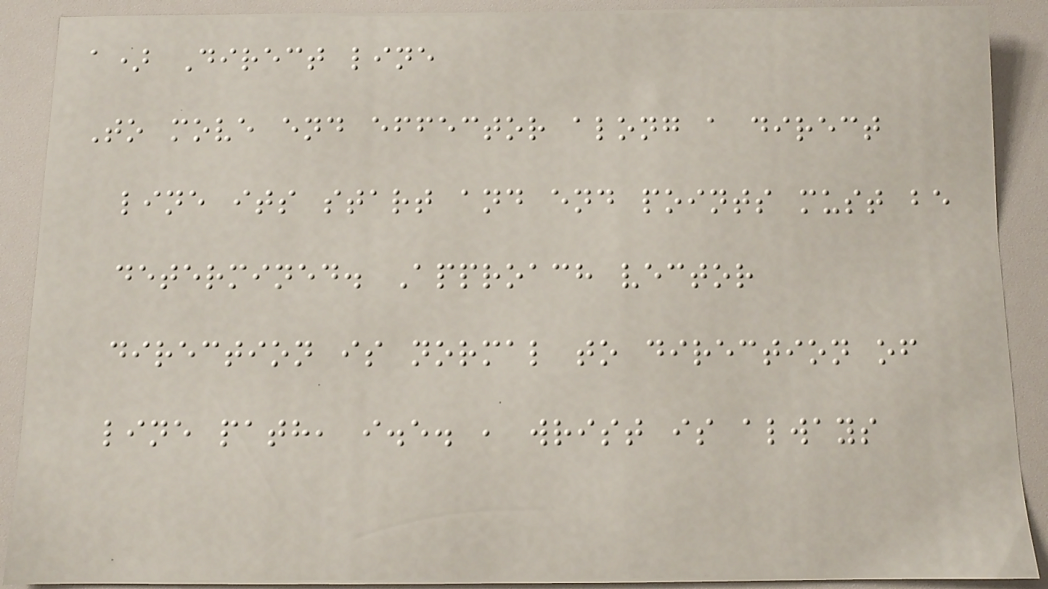a) Direct line
To move end effector along a direct
line its start and end points must be
determined. Approach vector
direction is normal to direction of
line path, i.e. , wrist is always
